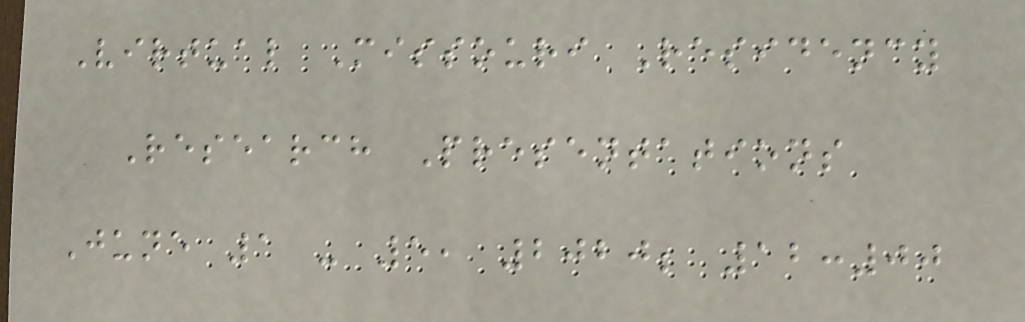Virtual Missouri Residency
Research Presentations
June 1 - 5, 2020; 12:00
